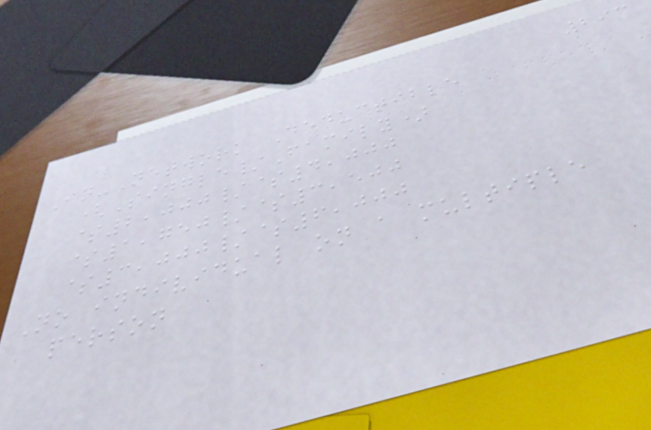293
In-Network Deductible
(Single/Family)
$2,000/$4,000
$1,750/$3,500
$3,000/$6,000
No individual on a multiple
person
